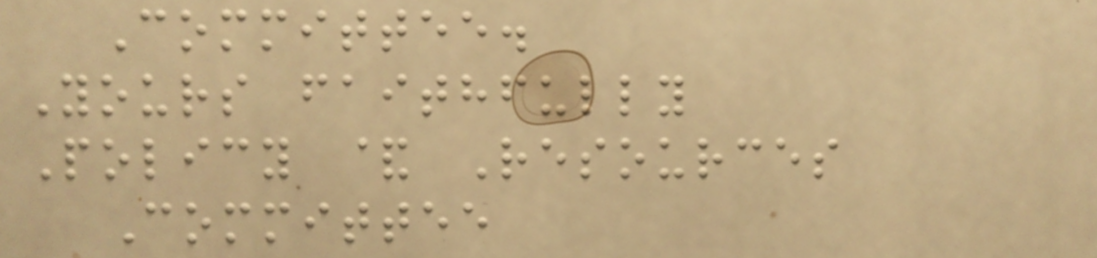Committee.
Yours faithfully
Policy & Resources
Committee
